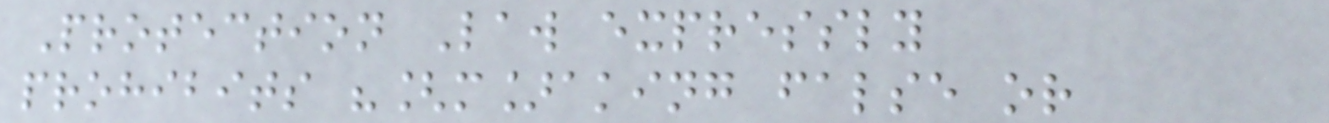Protection Law expressly
prohibits "[m]aking false or
